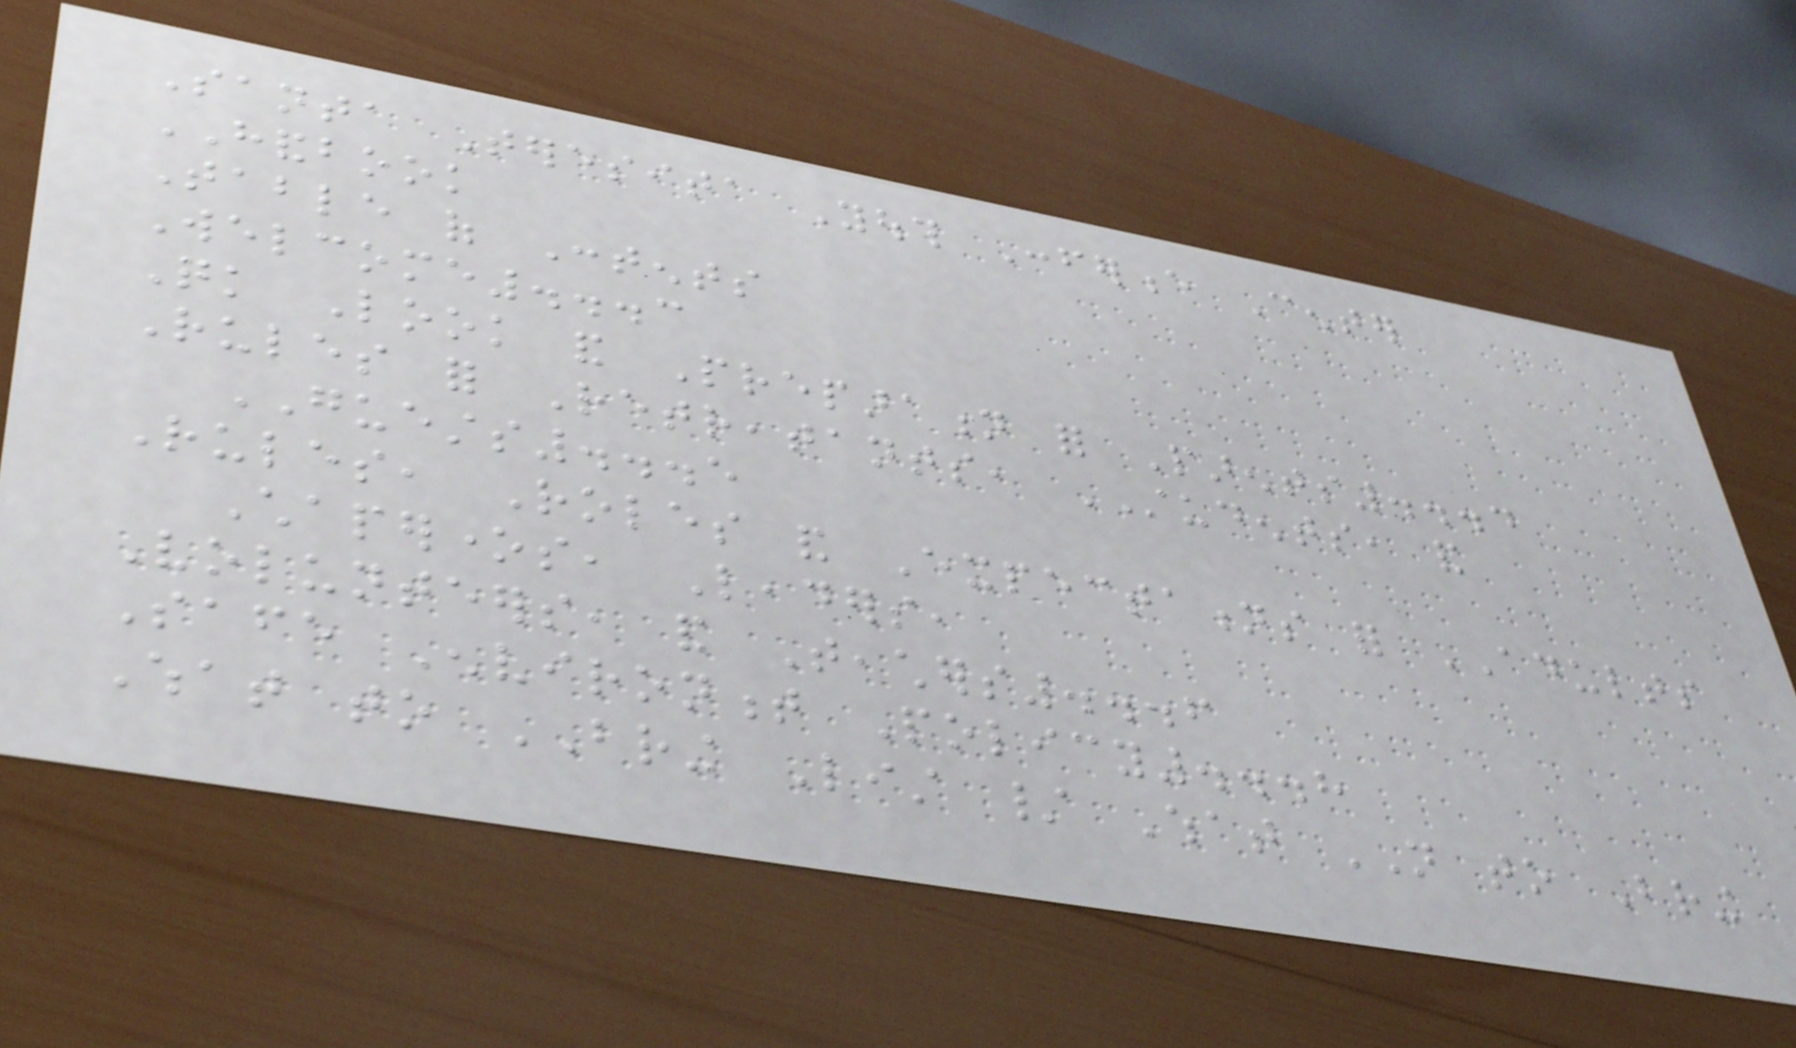Santa Teresita Youth Conference Center
HANDBOOK
Table of Contents
Welcome...3
Quick Look and Preparation for Parents...4
Rules for Retreatants, STUDENTS, and
GUESTS...5
Rules, Roles and Expectations for ADULTS
Chaperones, Leaders,
Volunteers, and Teachers...6
Safe Environment Policy...8
What to BRING List / What NOT to Bring
